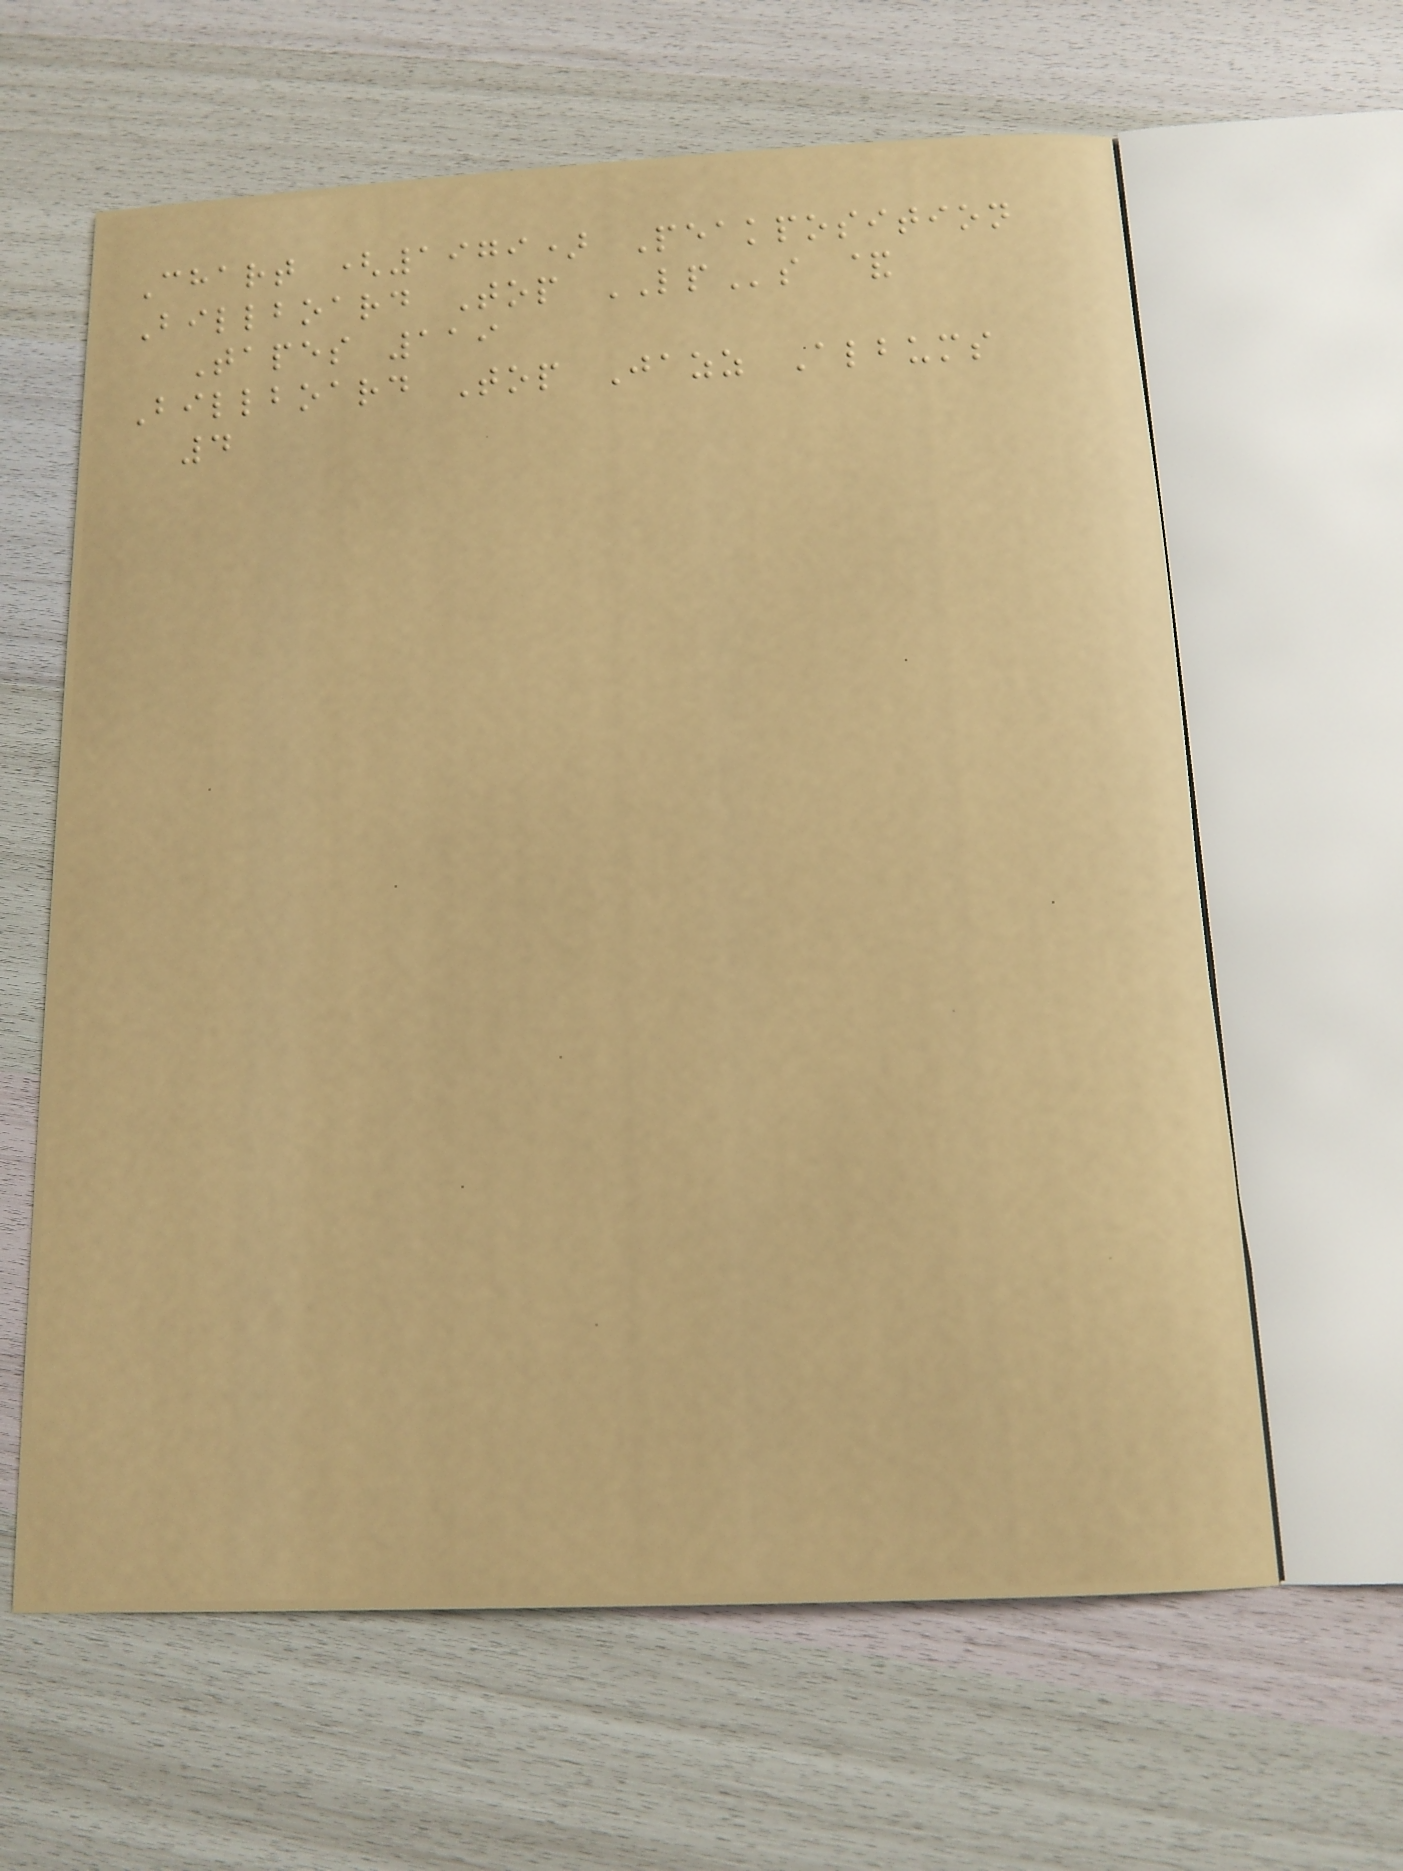Chart (1979) Peakposition
Billboard Top LPs &
Tapes 119
Billboard Top Jazz Albums
4
